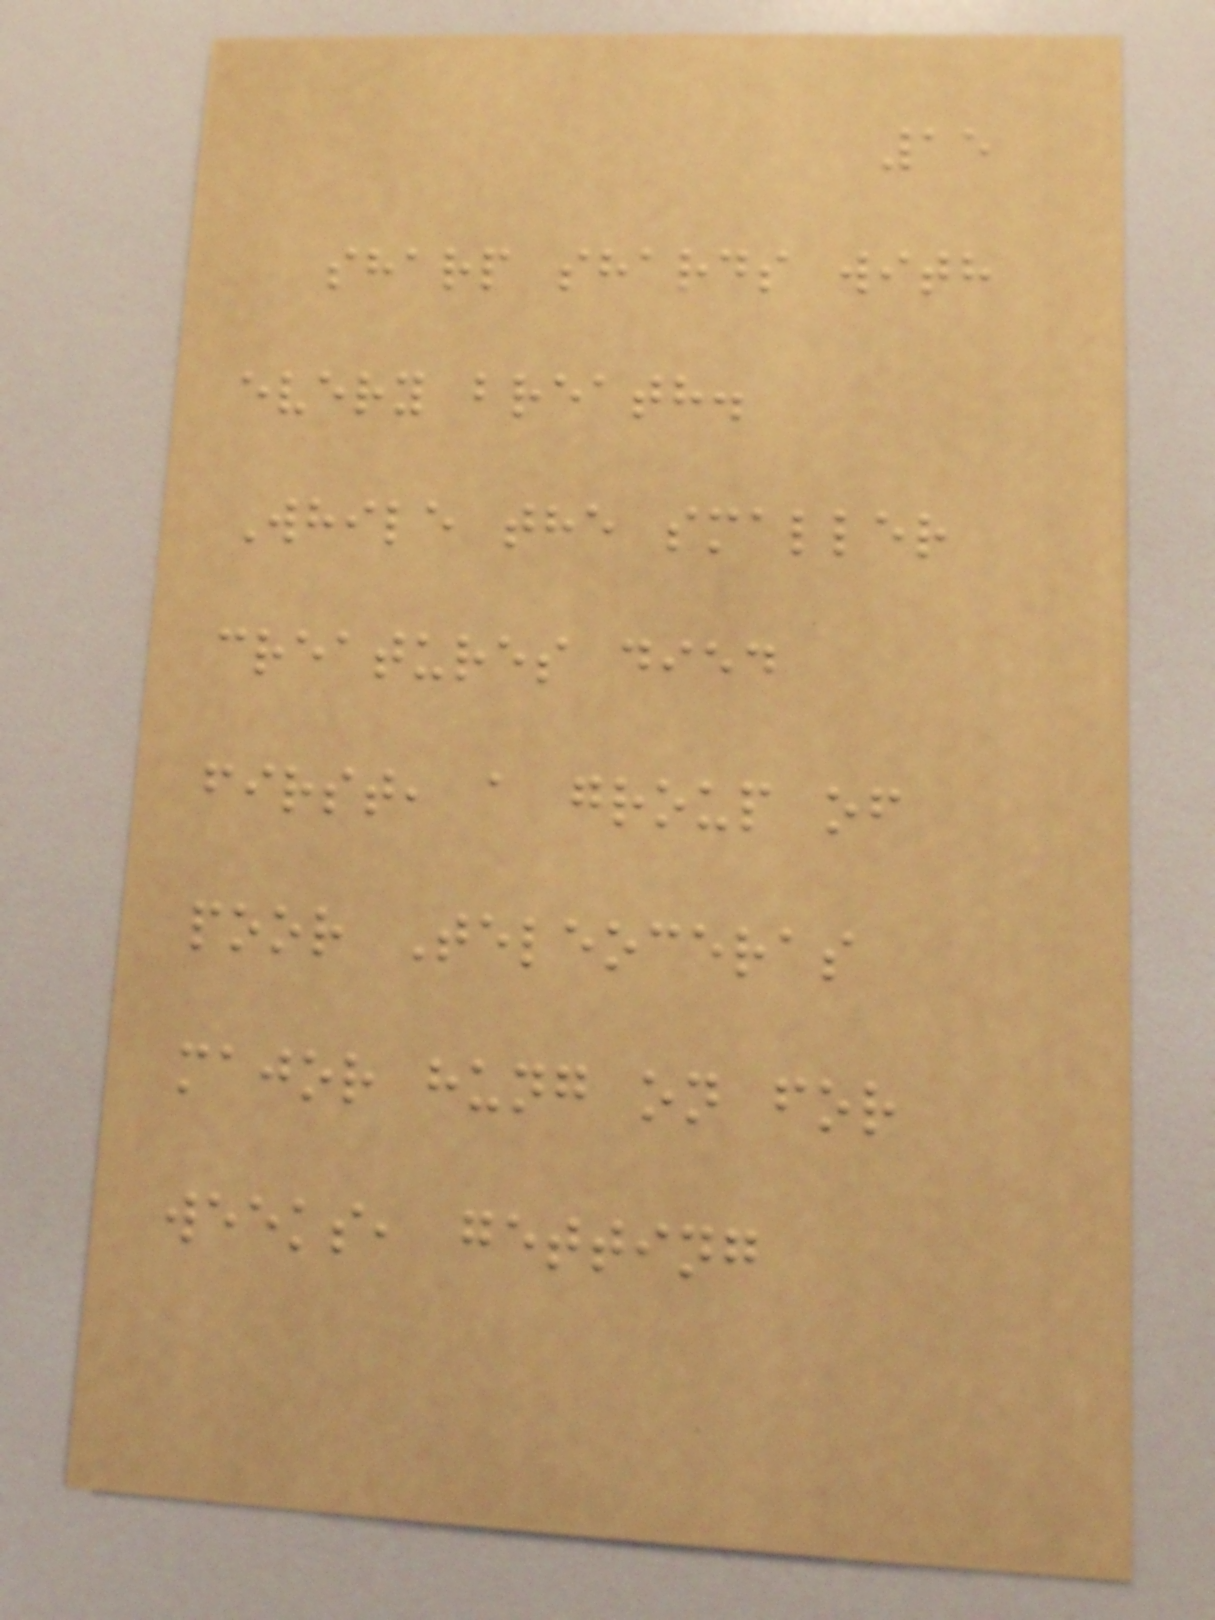15
sharp shards with
every breath.
While the smaller
creatures died
first, a group of
poor Teleoceras
major hung on for
weeks, getting
